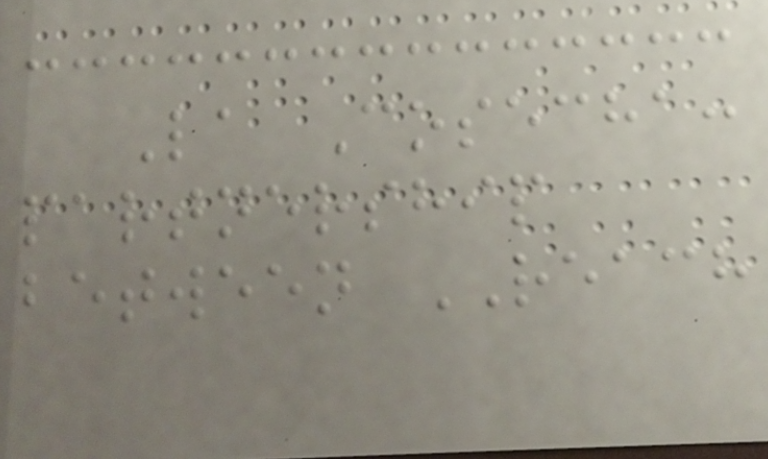La Cosecha:
partnership
between REACH
